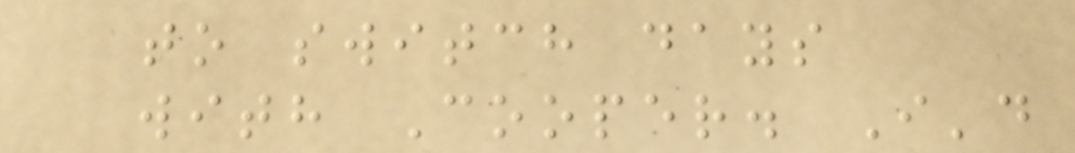to switch days
with Cooper. I'd
